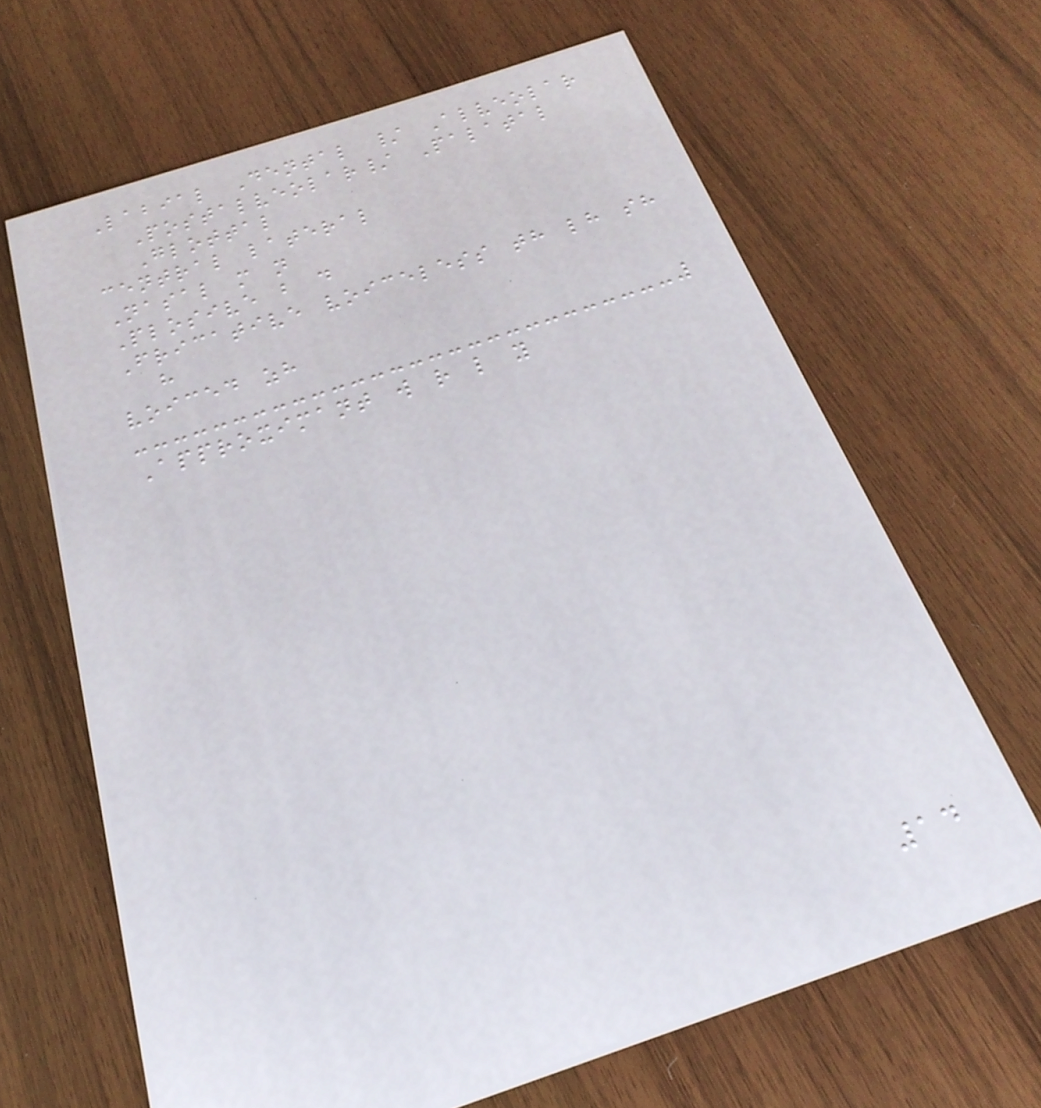Labial Dental / Alveolar
Postalveolar/ Palatal
Glottal
central lateral
Nasal m n
Plosive b d
Fricative voiceless th lh sh
h
voiced zh
Approximant w r l y
14
